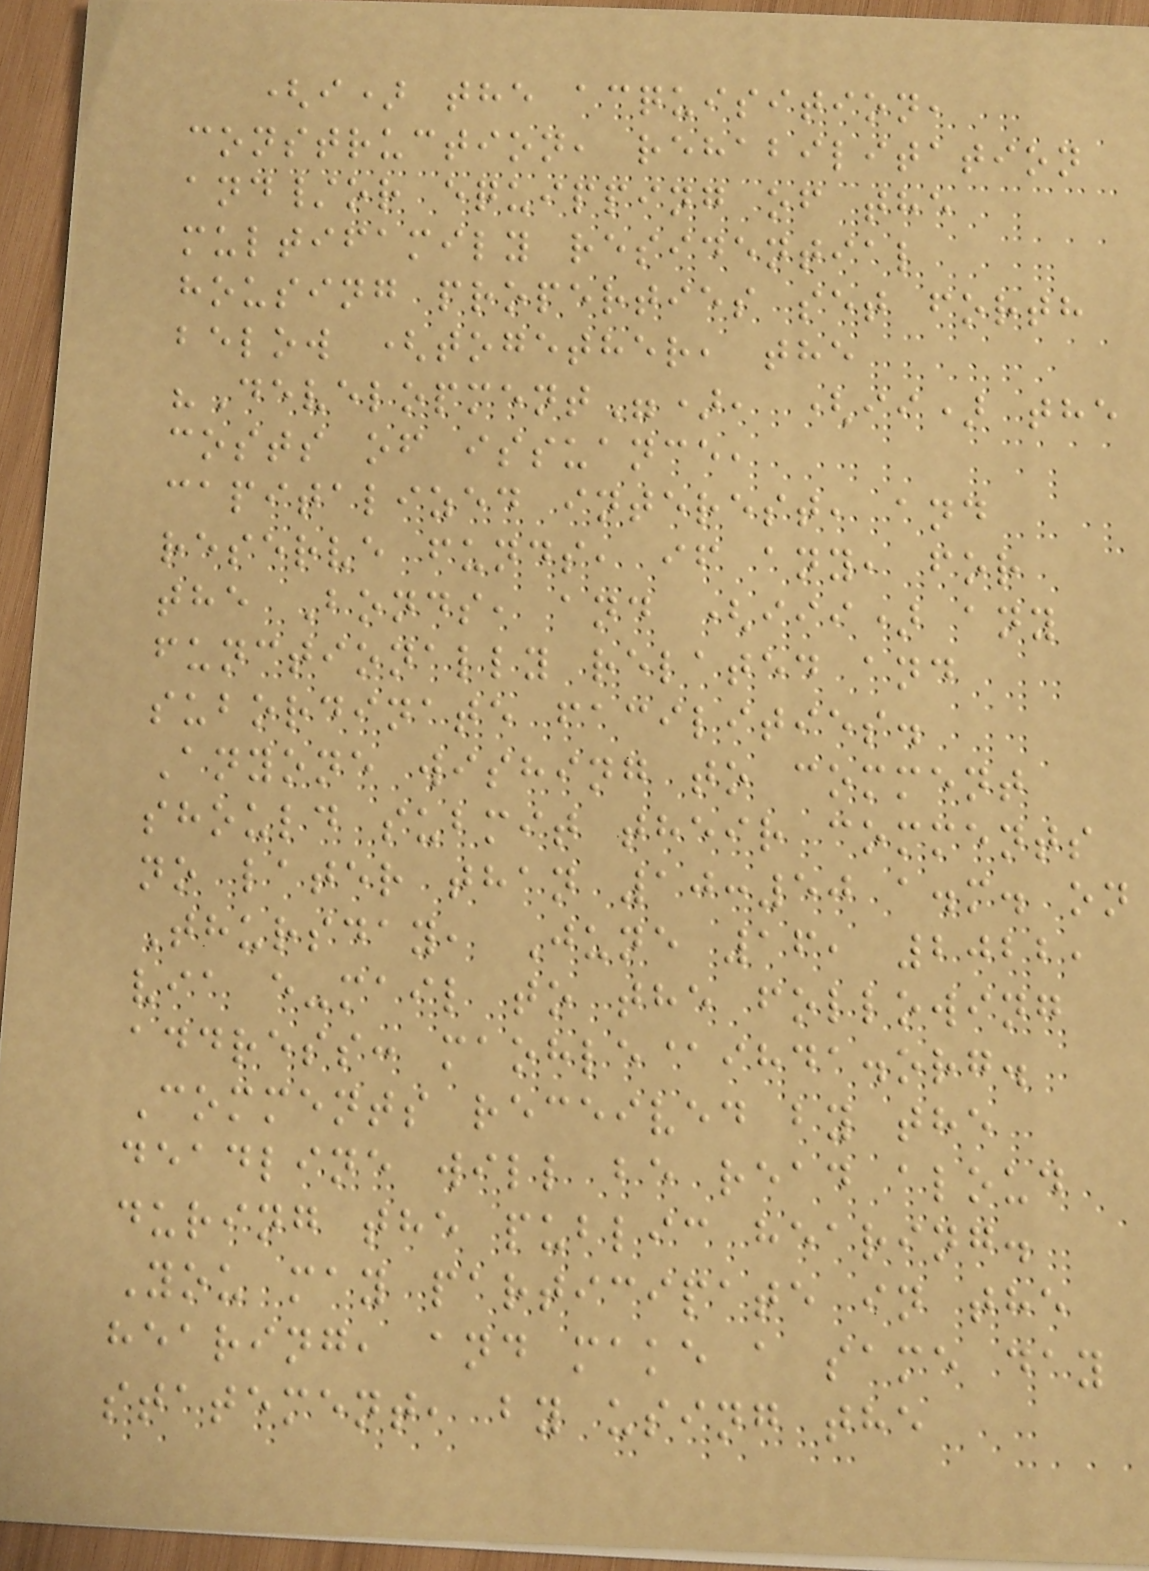(i) the acquisition,
construction, rehabilitation
and/or equipping of the
multifamily residential
housing properties set forth
below (together, the
"Development"), (ii) the
costs of issuance,
capitalized interest, and
reserve funds, if any, for
the Bonds, and (iii) any
functionally related and
subordinate facilities.
Anyone wishing to comment
should submit their comments
no later than 10:50 a.m. on
Thursday, June 16, 2022,
via e-mail to the following
address: maohle@ihda.org.
Comments received by the
deadline will be read aloud
during the public hearing.
You may participate in the
hearing, and make a same day
statement, by using the
